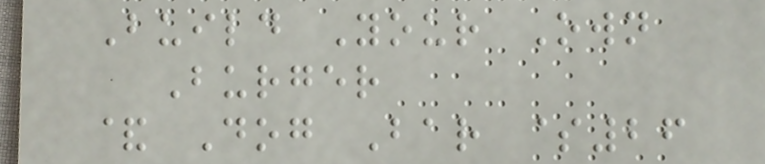Build Your Own
Burger
& Dog Bar $26
